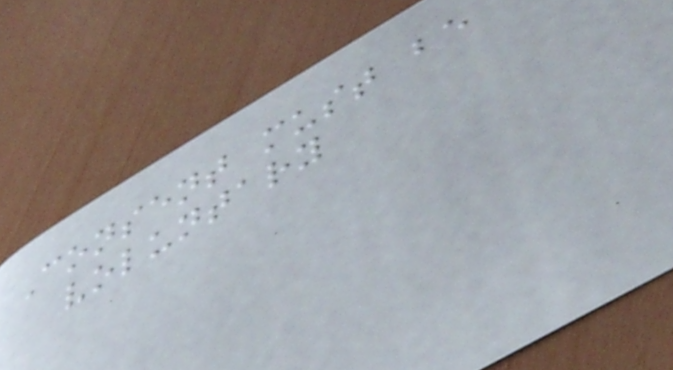Consent must be
voluntary
